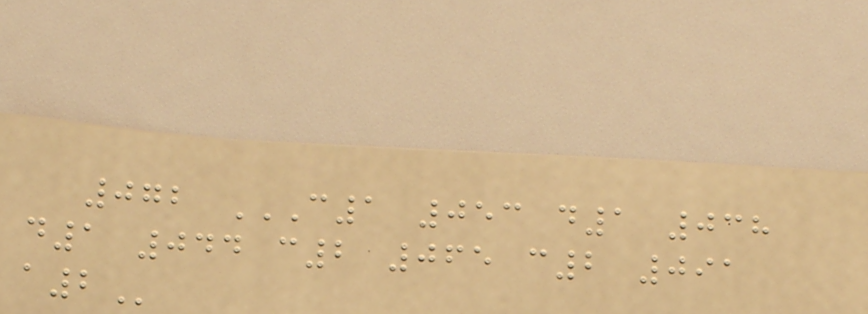072 C1 053 D1 038
D1 044 C2 065 C2 091
A2
